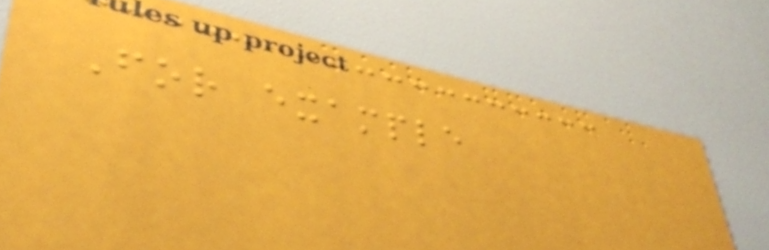For example
